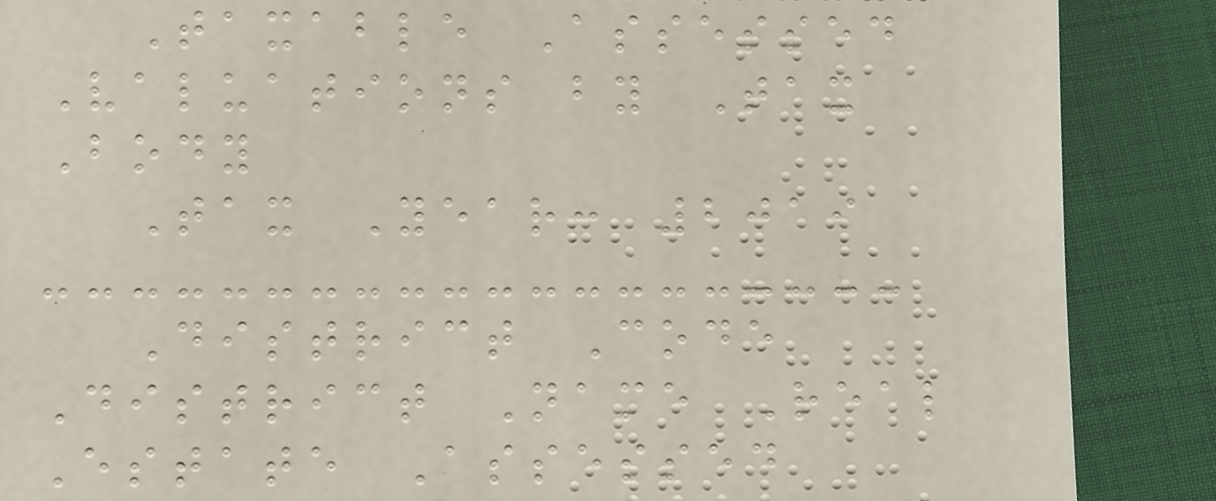Taxable Assessed
Valuations by Tax
Body
Tax Year: 2019
District Code
District Name Real
Estate Assessed
